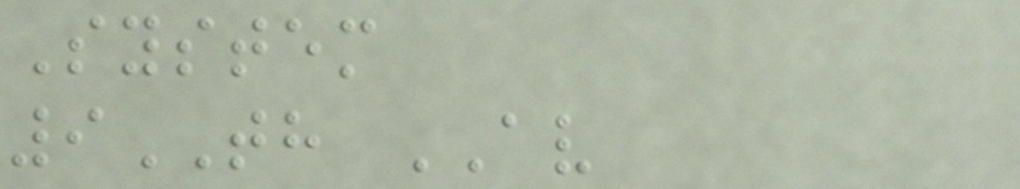System
9TH AV
